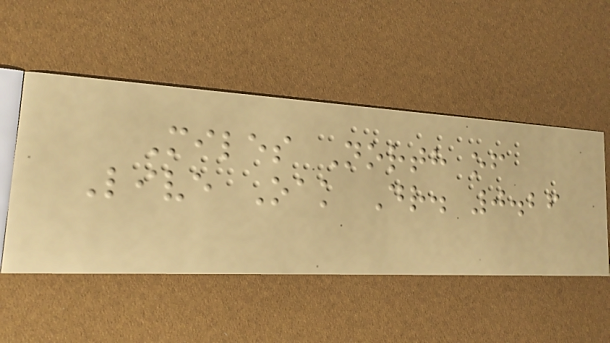Miles North of
Live Oak Dr. 0.26
